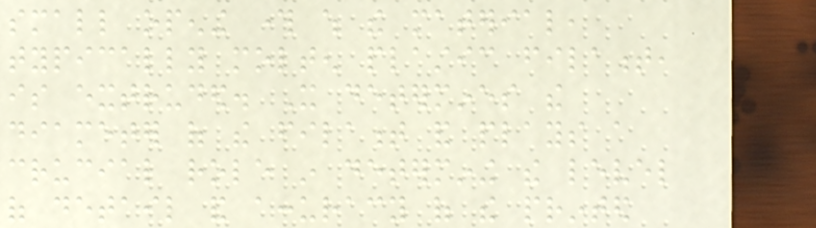small opening through which the material,
typically molten plastic filament,
is extruded. It determines the
diameter of the filament and plays a
crucial role in determining the level
of detail and accuracy of the printed
